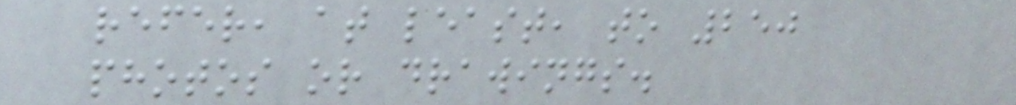refer, at least, to 250
photos or drawings.
